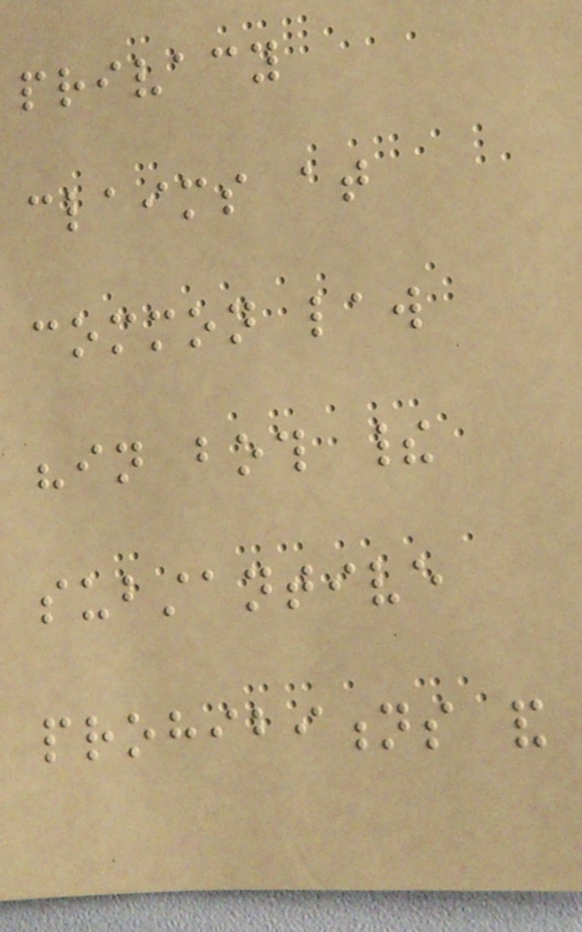privacy
claims at
common law
"in both their
substantive
prohibitions and
